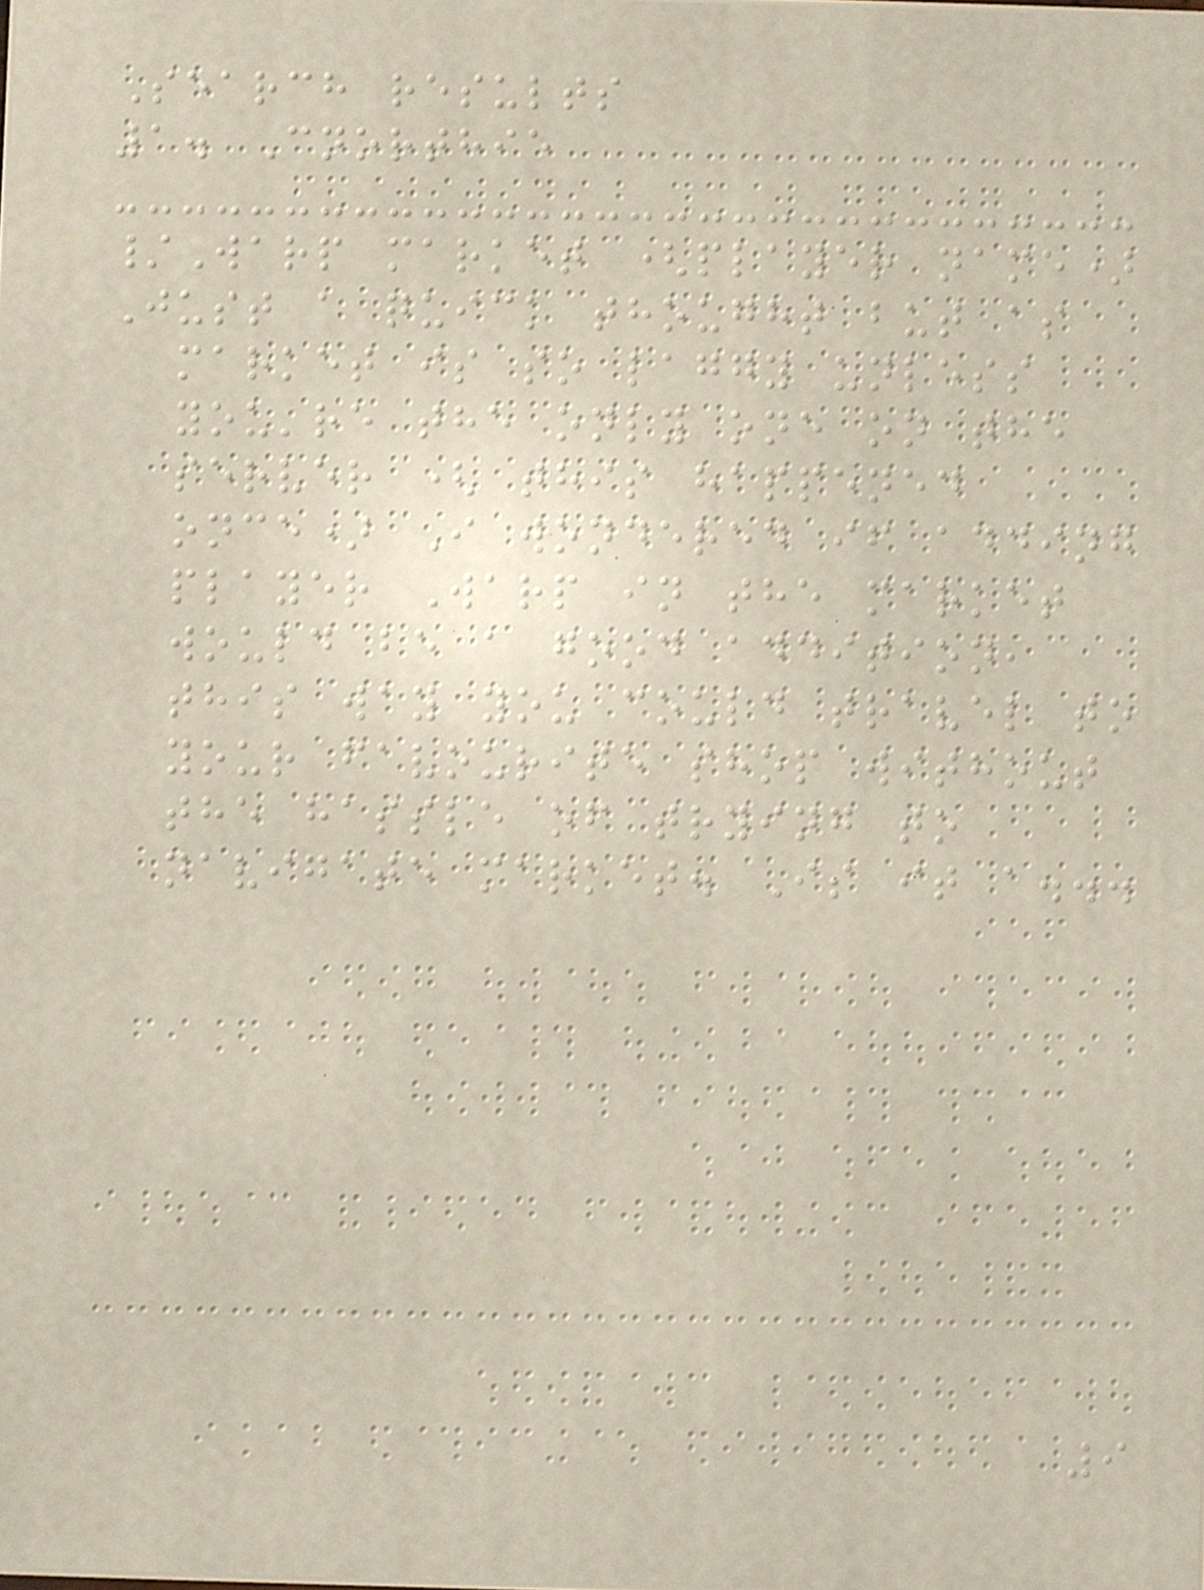Search results
1. Cnorthie
/Warp market (player name)
Just a quick thought but as
market is so laggy unless
you're the only one on the
server ( this happened
once) I wondered if adding
player Warp in the market
would be a good addition,
this way you could travel to
your favourite shop without
the hassle of trying to
navigate market. Is it a...
9
